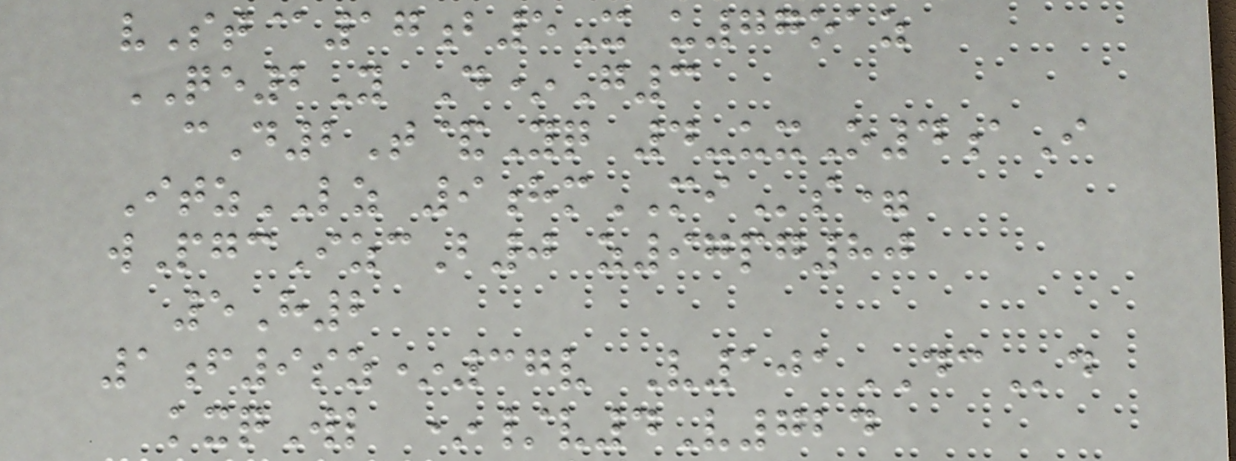vSt@17b5X u77oaz
QE2Y D*G3
cD2T&Yq 4-uxO4aI
ItzLZ 9hmMIs=
wPgcIzcB0 z97pg80
5H2
1f9sz*37v V101DCd
kxqWl */v4V724
